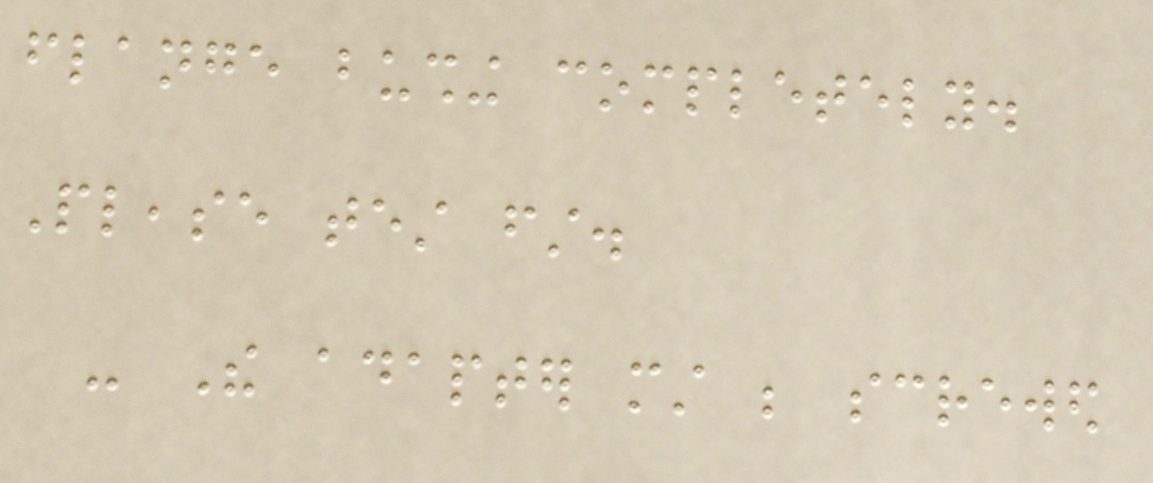flange bushing completely.
Please test first.
- The adapter must be screwed
